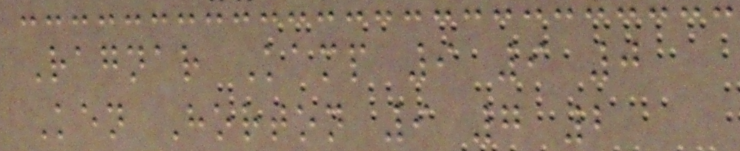Ragnar Kamp 9 9 0
Ken Horton 9 7 2
